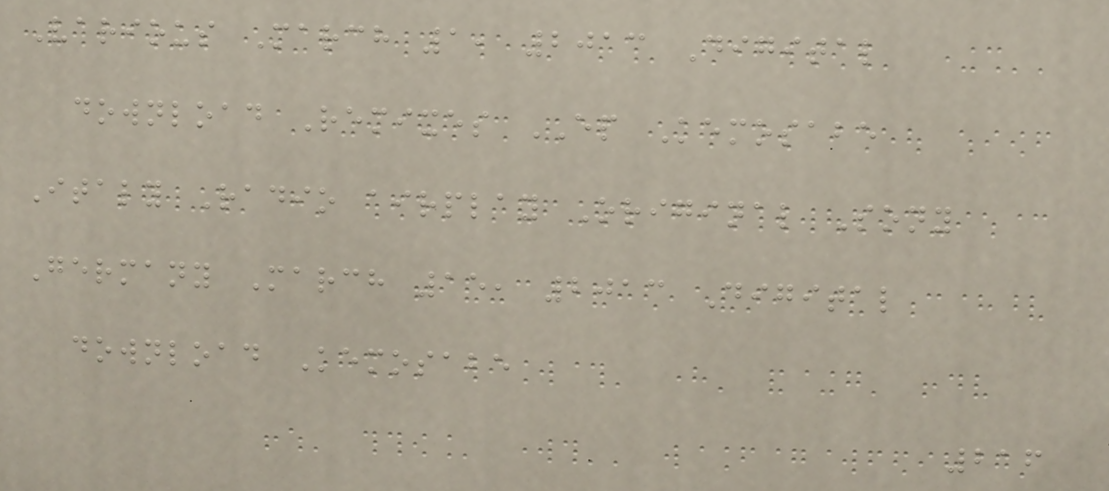Various March 1, 2013 Digital
download Remixes EP Kemosabe
Italy Radio airplay Original Sony
Germany March 15, 2013 Digital
download Kemosabe
216
